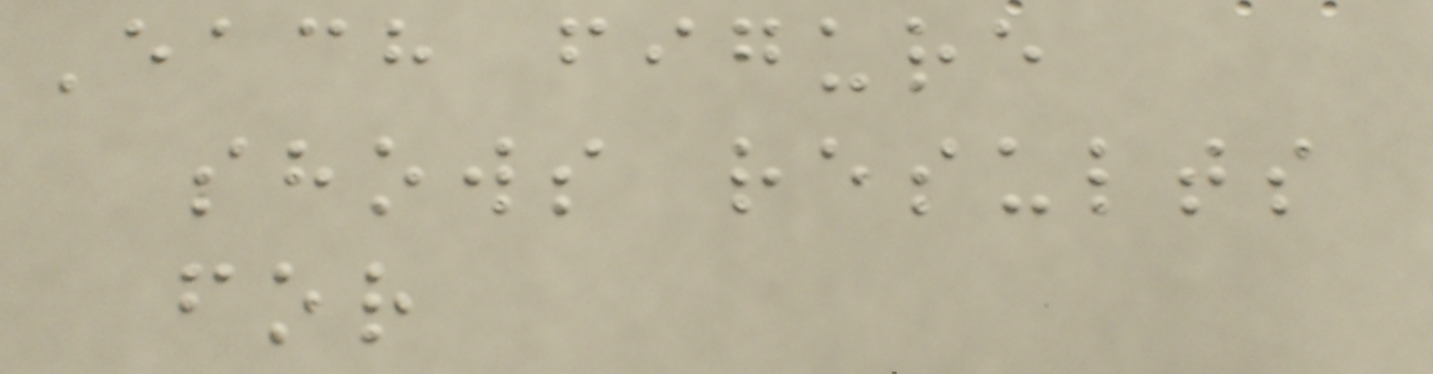Each figure
shows results
for
